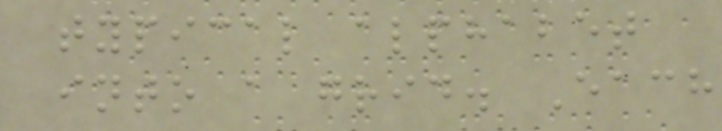typical alphabet
into a grid. Each
